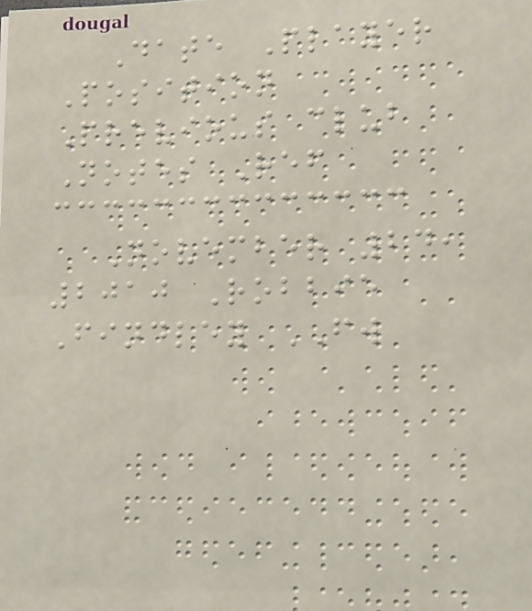Date Player
Position
Previous club
Notes Ref
November 24,
2010 Robbie
Findley FW
